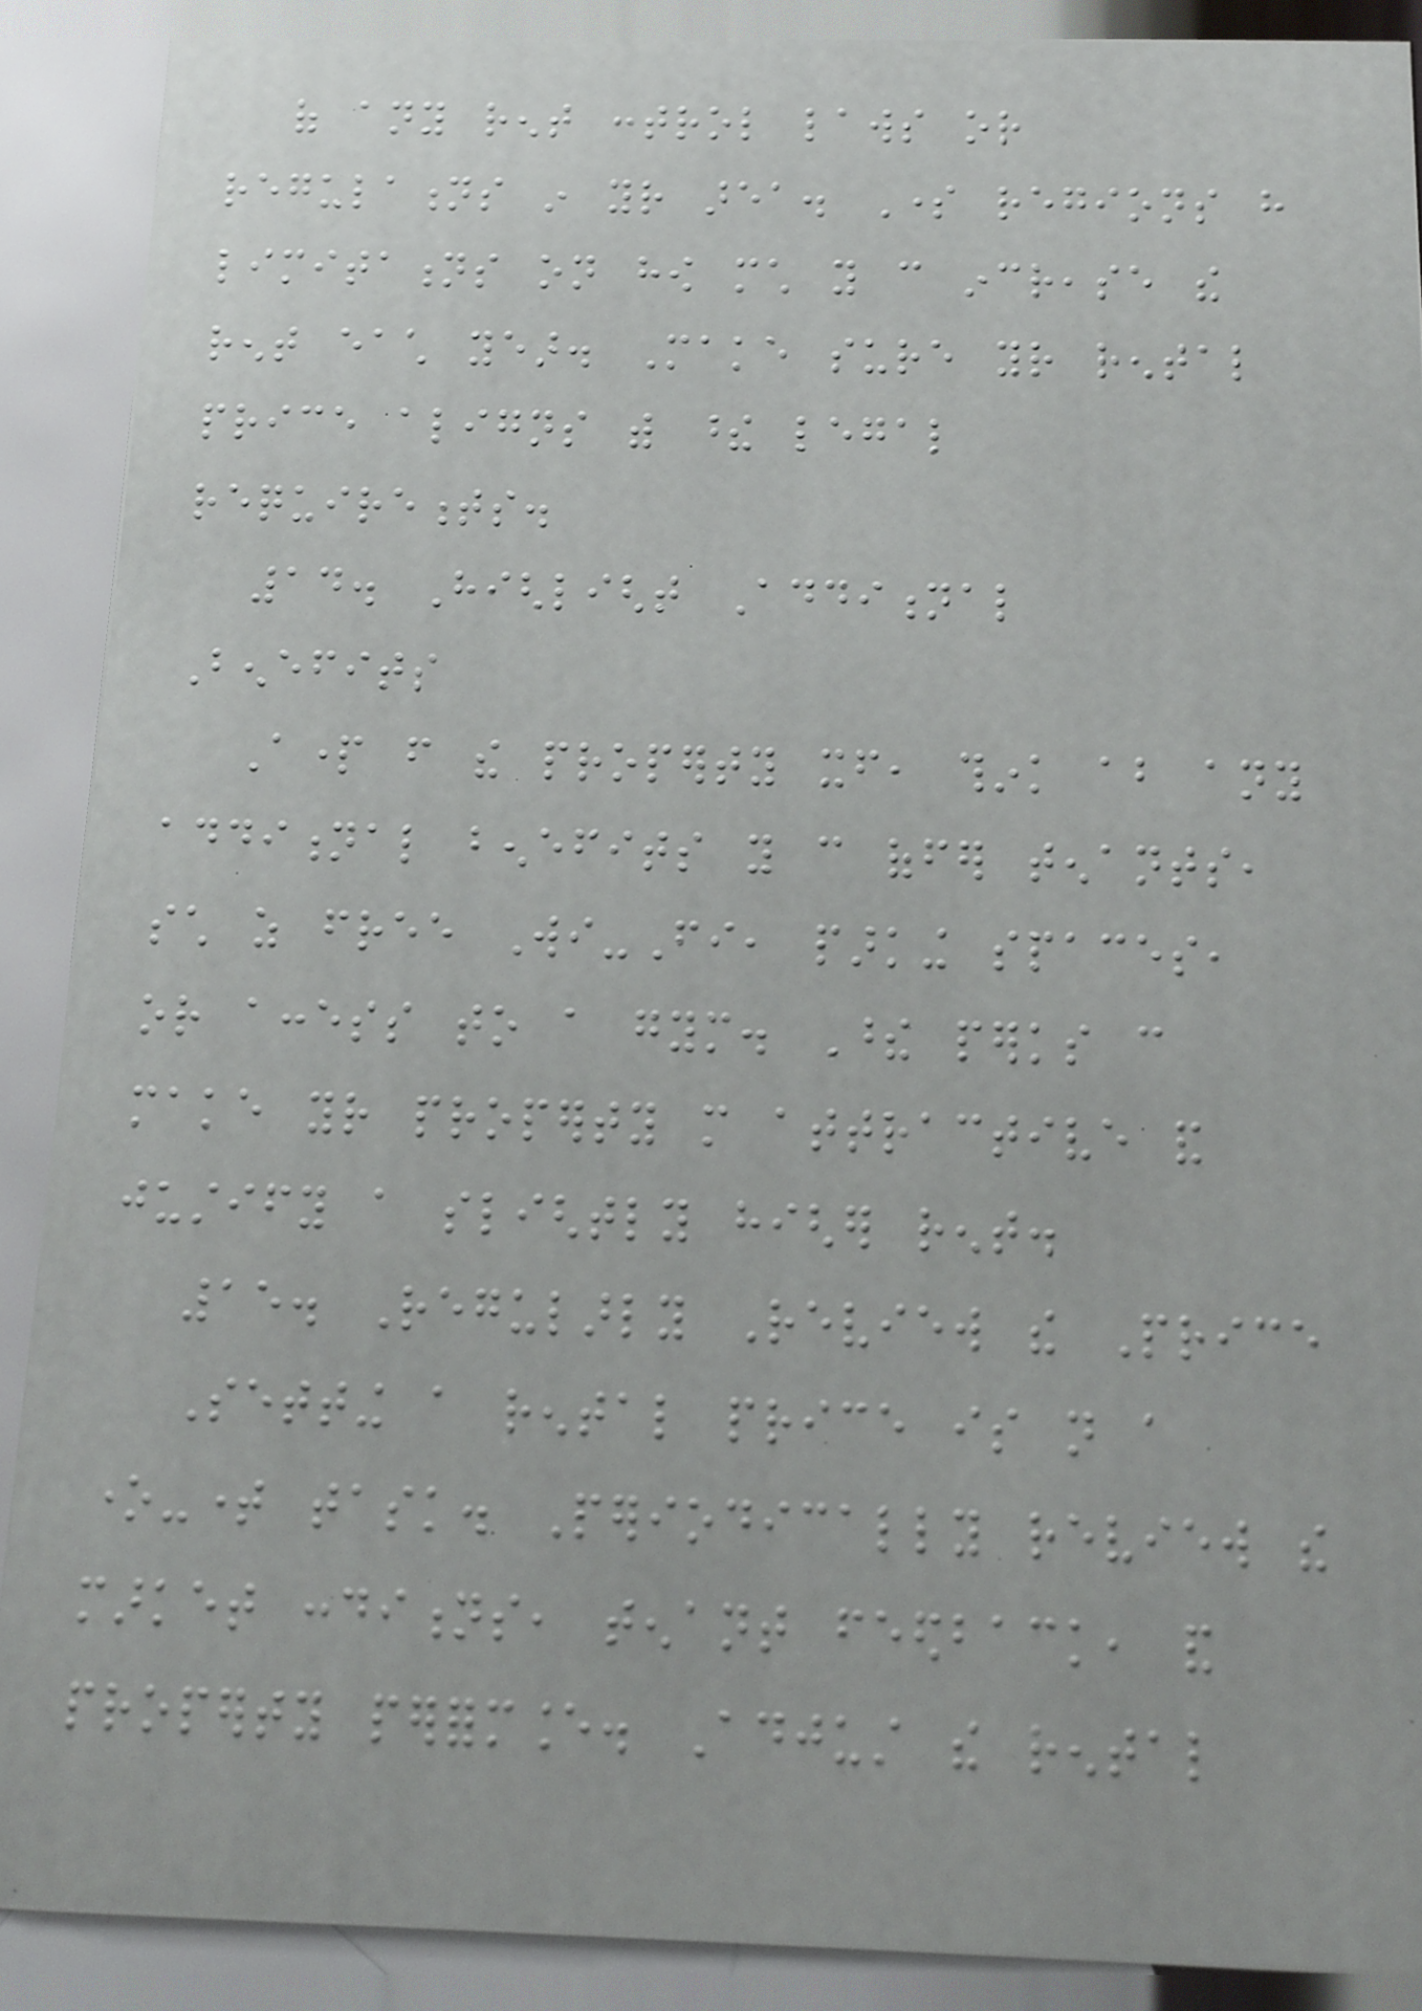of any rent control laws or
regulations in your area. Some regions have
limitations on how much you can increase the
rent each year. Make sure your rental
price aligns with these legal
requirements.
14. Highlight Additional
Benefits
Apart from the property itself, think about any
additional benefits you can offer tenants,
such as free Wi-Fi, parking spaces,
or access to a gym. These perks can
make your property more attractive and
justify a slightly higher rent.
15. Regularly Review the Price
Setting a rental price is not a
one-time task. Periodically review the
market conditions, tenant feedback, and
property performance. Adjust the rental
